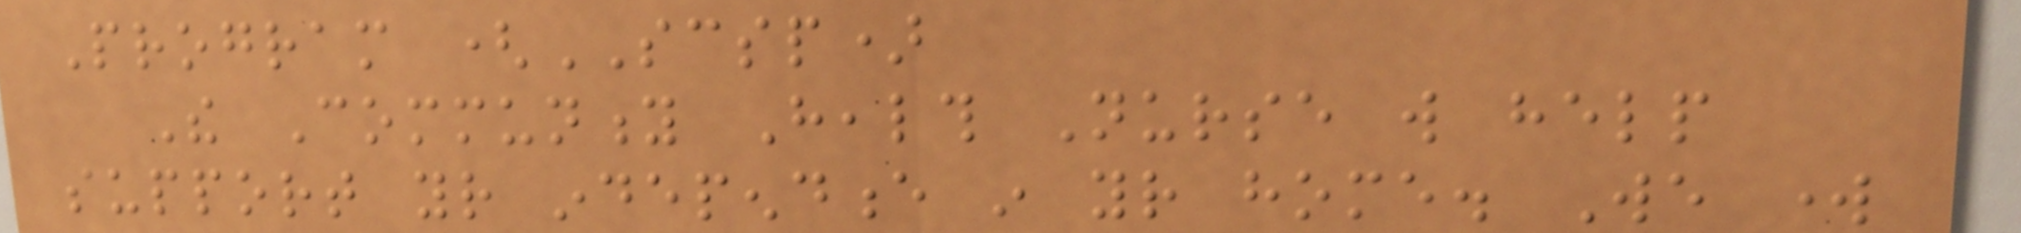Program (SCSP)
The Community Health Nurse will help
support your independence in your home. We work
